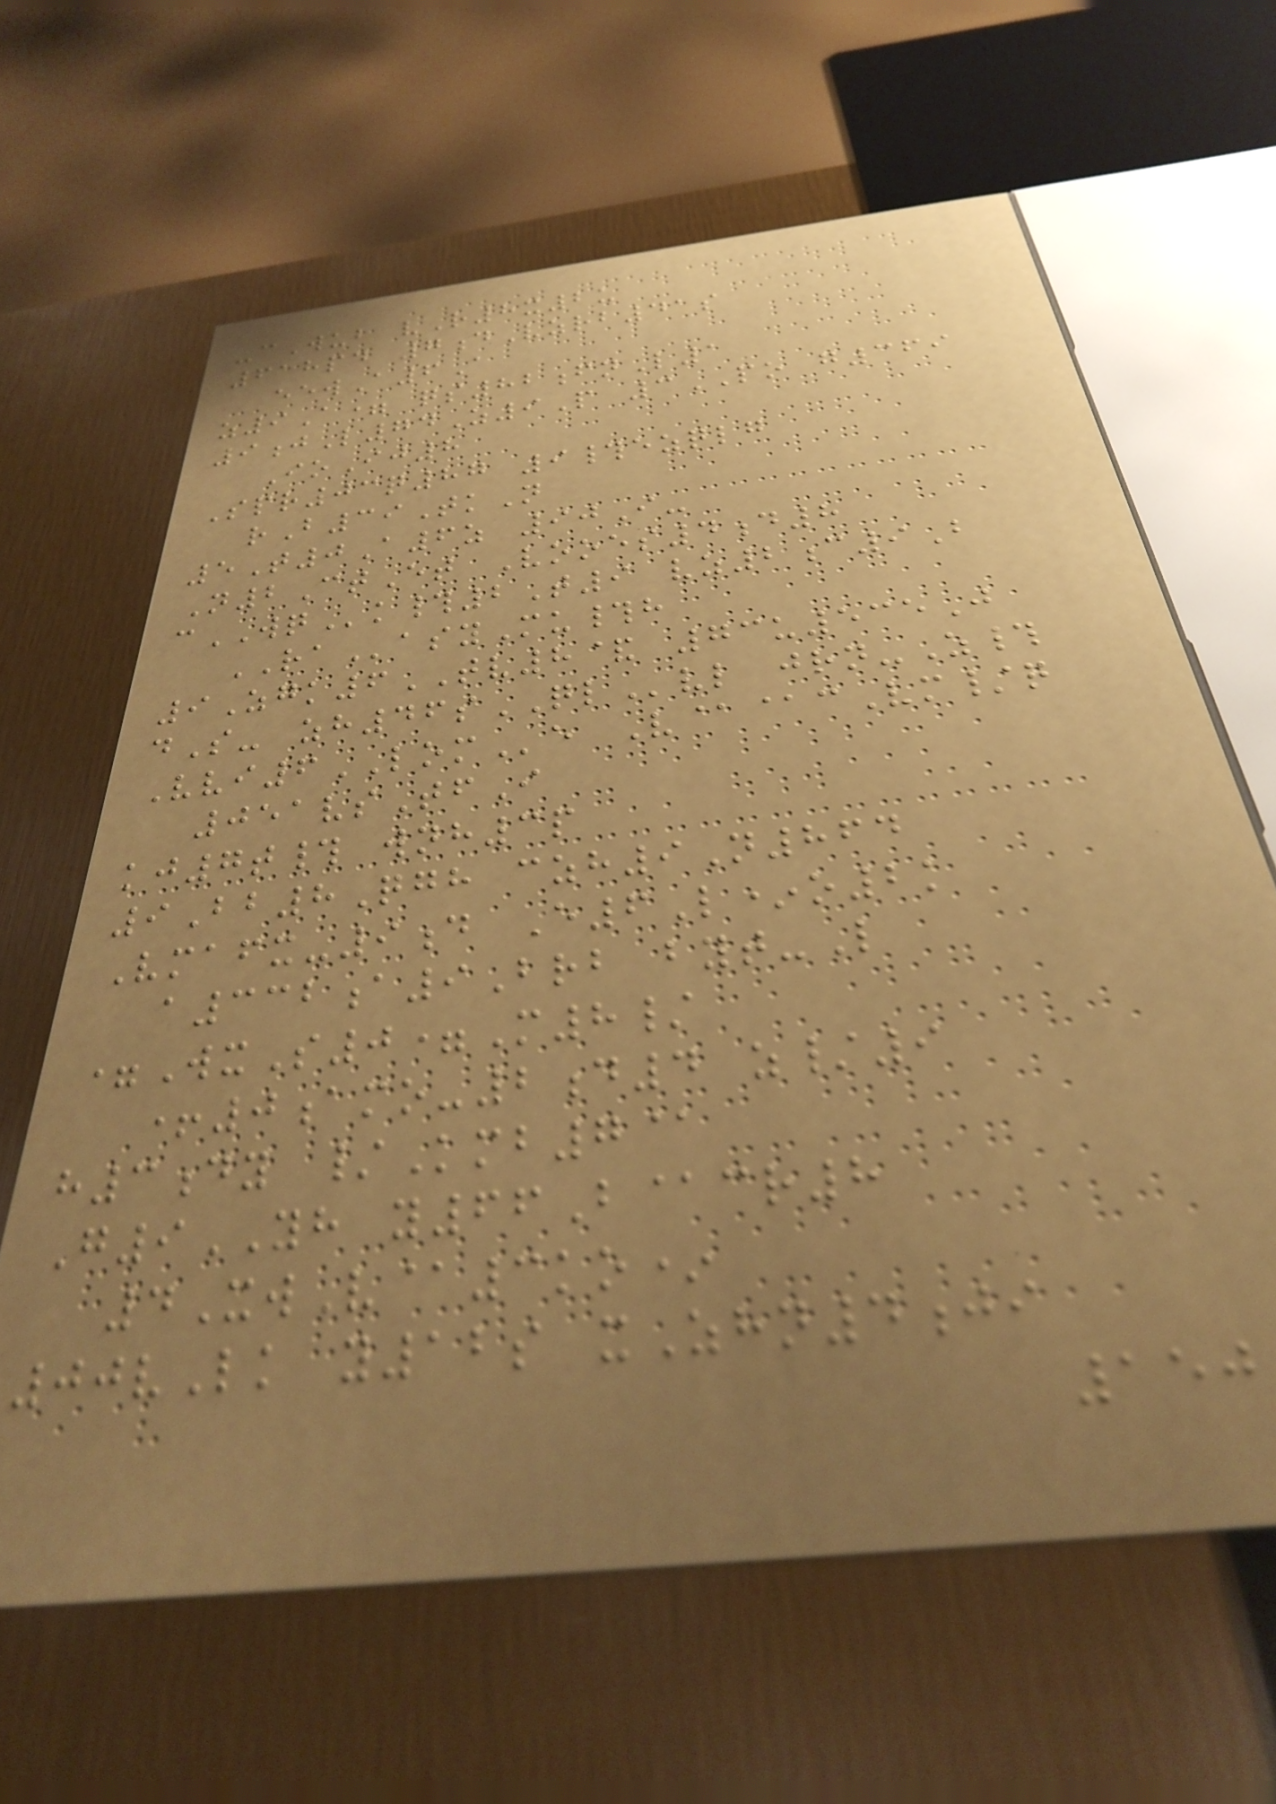-cWub vR8x2u
618pd 7dVzrb41s
eewA6A
z9A= qs82fnL1
9jL74Z9P 3PO g369
IoIj8
Spr03q87 9#ezqlg
rB39TkN
5T0A6z 90I-
N2CtEt Vooes4d8
cWQk#2T9 vz2c9B
RAasyMu#h
9Zgk6TV8& 73u535J
dS- zh46sQLvl jrn-Z#
Vvi6LOMe V@@cVm/q
051vsTfI
kj7t# wnh3p
9Bb8Qgh czh9N864
Vmafx-9d E6L*o2k
a332a9Brb byt-L
=WxS0=M8/
+0amo-2d4 z/9
h3dy /Kmb7@
G9YH y66B@cr8
4XwV@3ko*
00vLk y12s xZhn4ji
150
